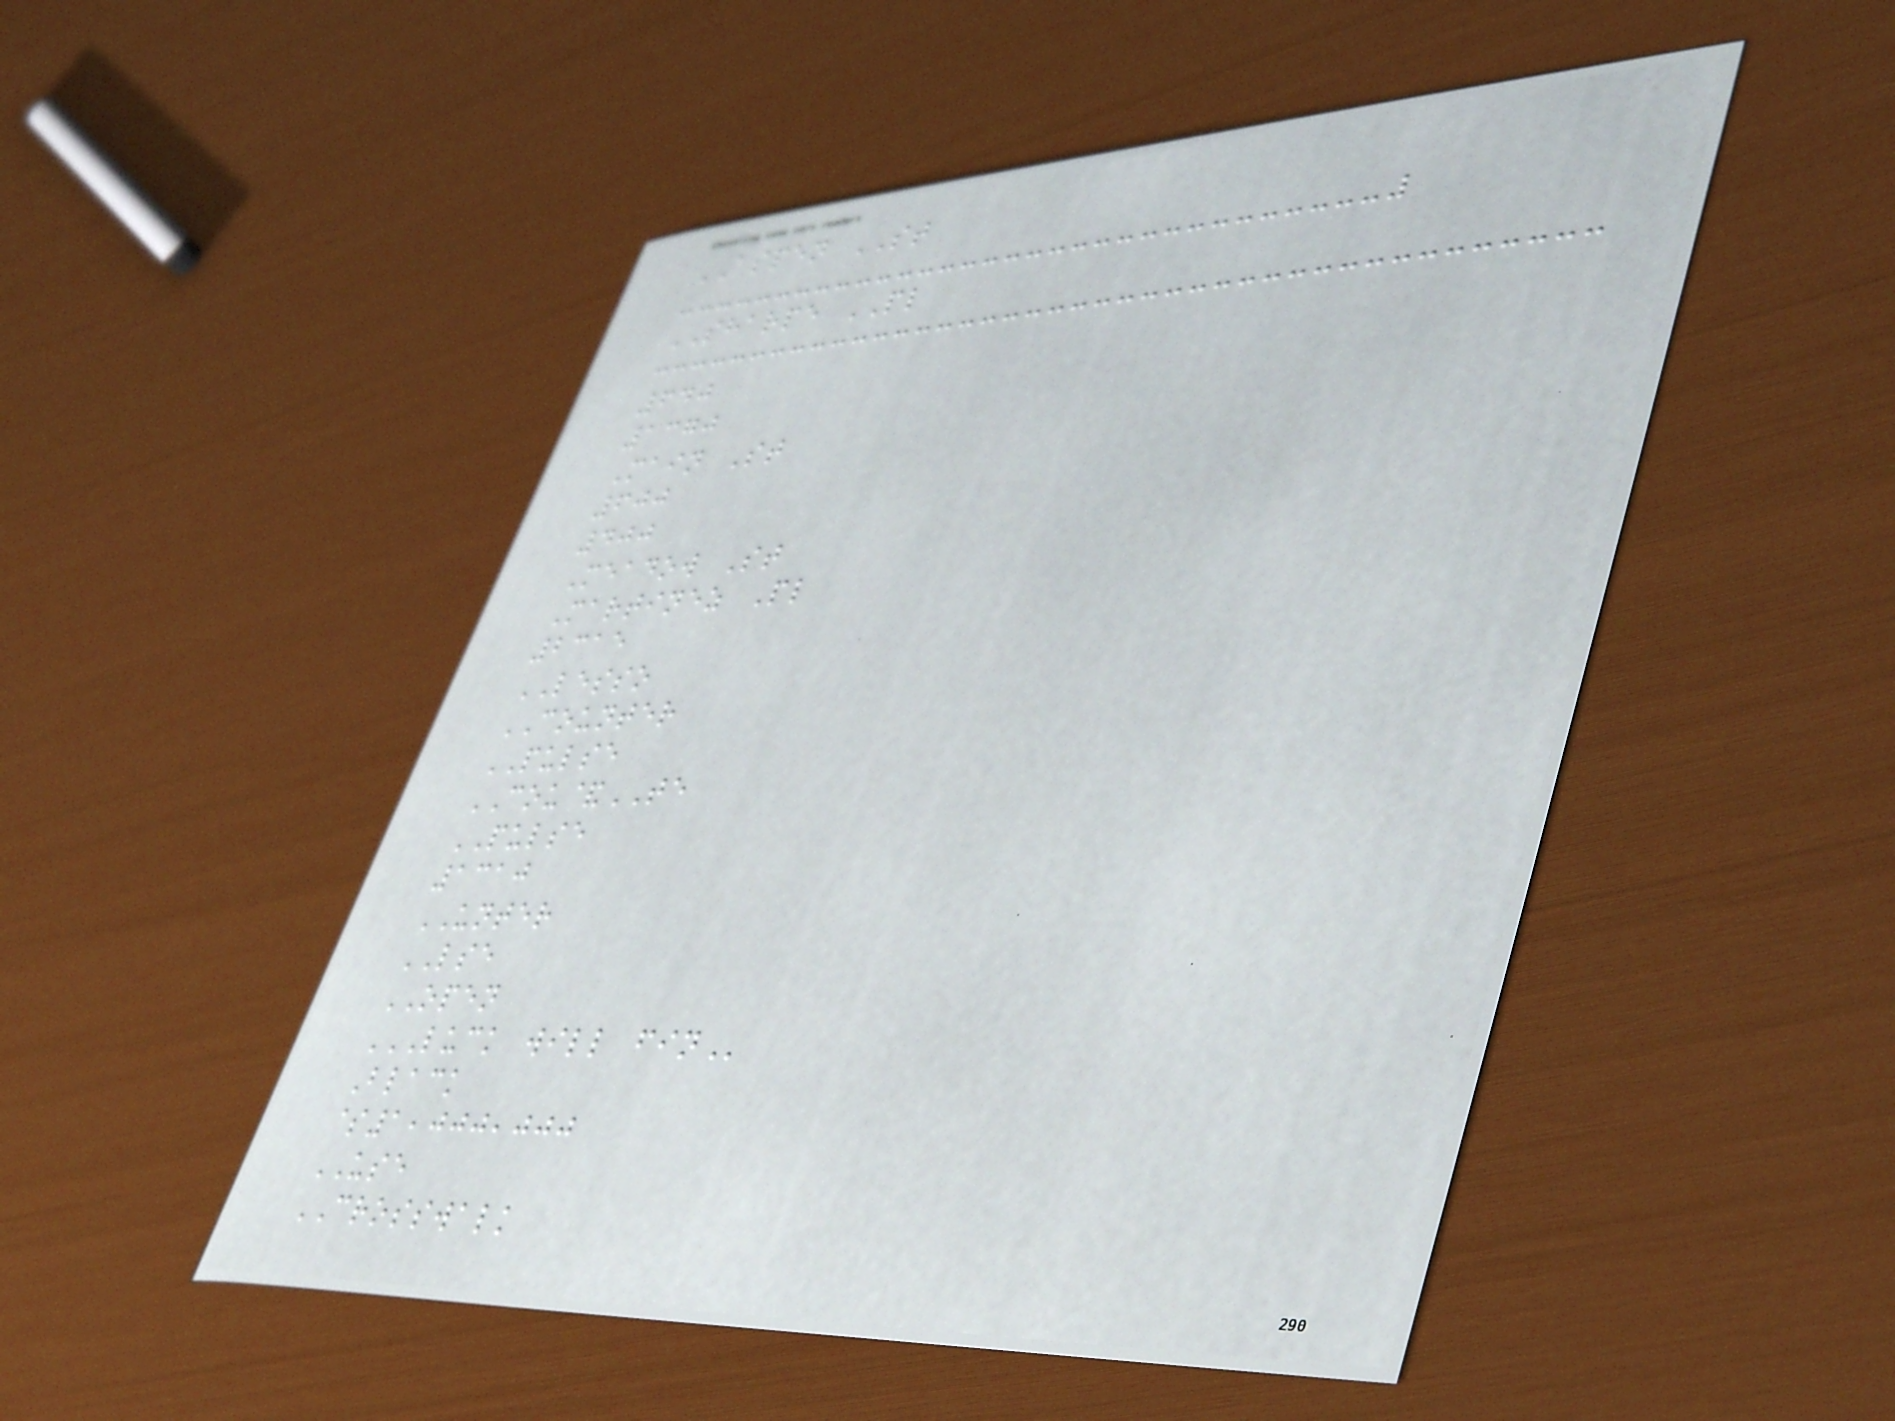ASPEN ST
SHARPE PL
640
1370
Main St
600
400
Meadow St
Martinez Pl
2315
LESSO
COUNTER
PULSE
COU&TE
PULSE
1310
UNTER
LSE
OPEN
LUCK WILL FIN
Black
$1,000,000
USE
CROSSWALK
